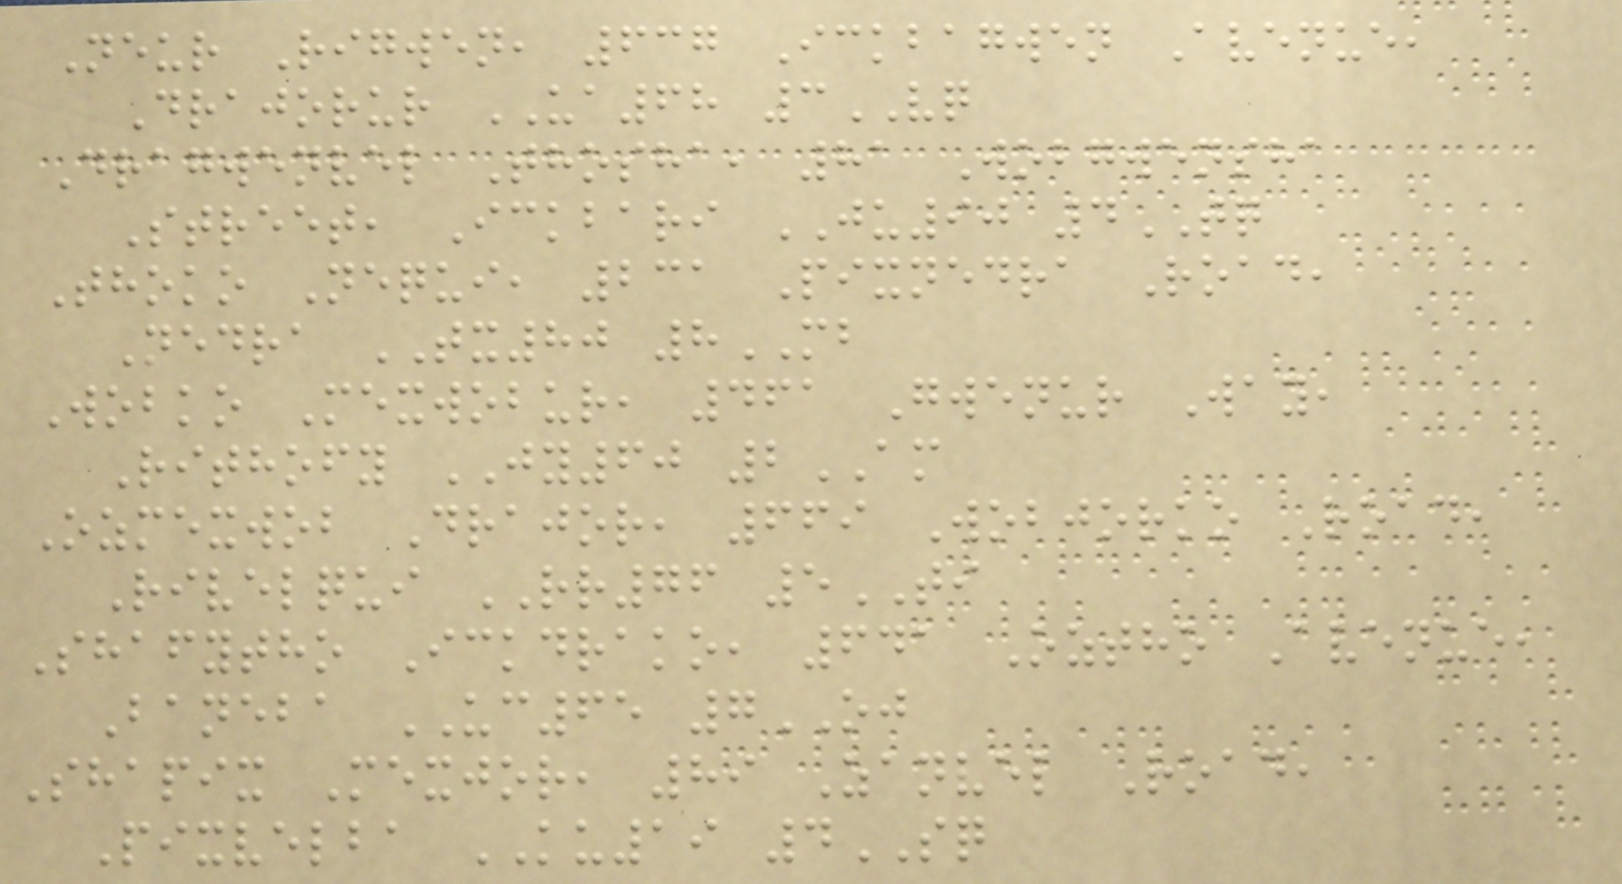Neur Rigwen, 637 Ickbagwen Avenue,
Drajorur UA68 3VQ
Dragwenvel Thosha, 81 Wobgwensha
Street, Ickbari JU90 4TQ
Thoko Nequi, 231 Pixnedra Road,
Nedra TX80 8MB
Wobko Mexwobur, 461 Gwenur Way,
Rithofy JY60 2AM
Ozmexwob Drajor, 669 Wobjorko Road,
Rivelqui RR76 5TI
Shafytho Ickdrako, 641 Oztho Avenue,
Baneba UC65 7OJ
Shapix Mexjor, 89 Zanvel Road,
Pixvelba KU19 4SQ
